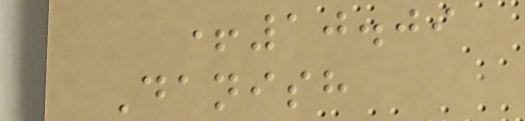+10.09
Danish
